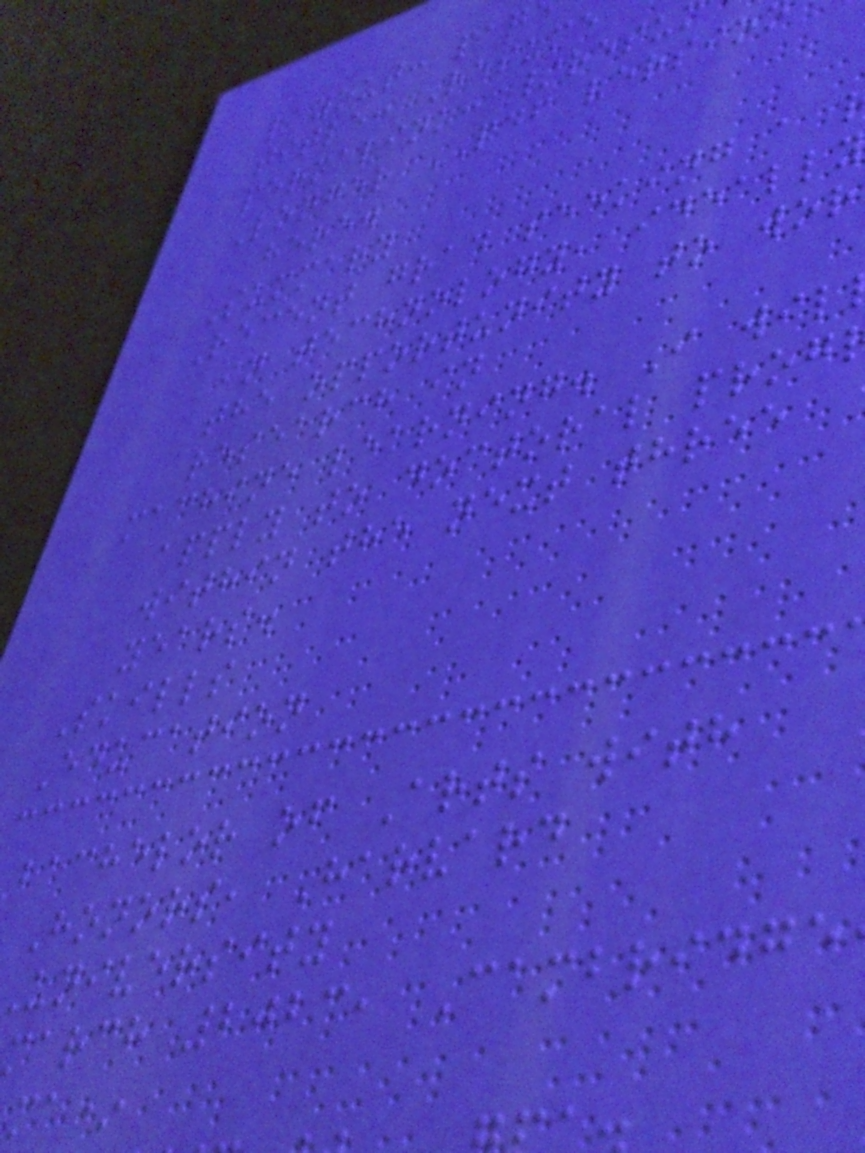layout: pag
title: Resume
permalink: /resu
Longer PDF versio
here.
Summary
Recent grad seeking a
in technology, ideally
the opportunity to wor
research in
machine learning. I wil
apply to doctoral prog
within the next three
years.
Skills
Education
bachelor of Arts with
Honors, Harvard
university
march 2023, Cambridge
ma*
